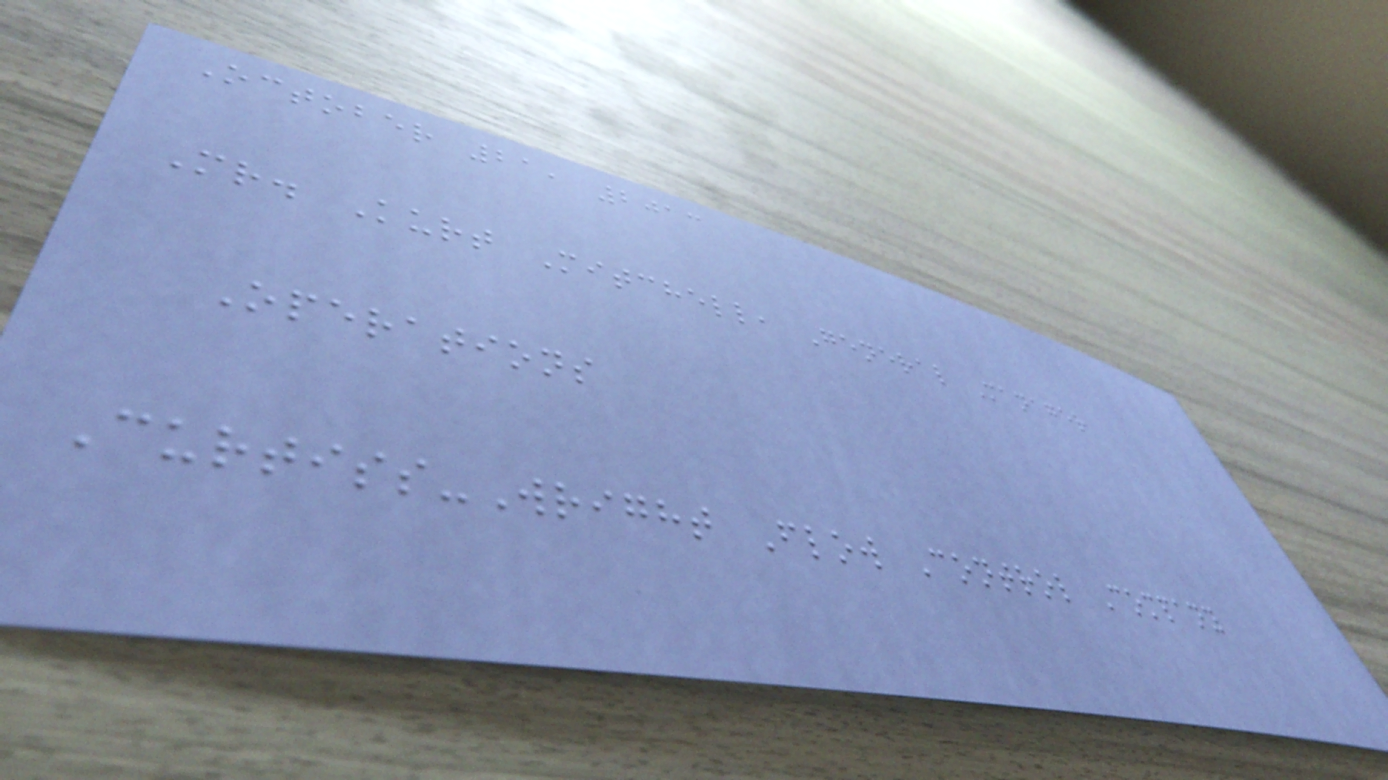October 21, 2013
Mr. Kurt Mitchell, General Manager
Operations
Curtiss-Wright Flow Control Company
